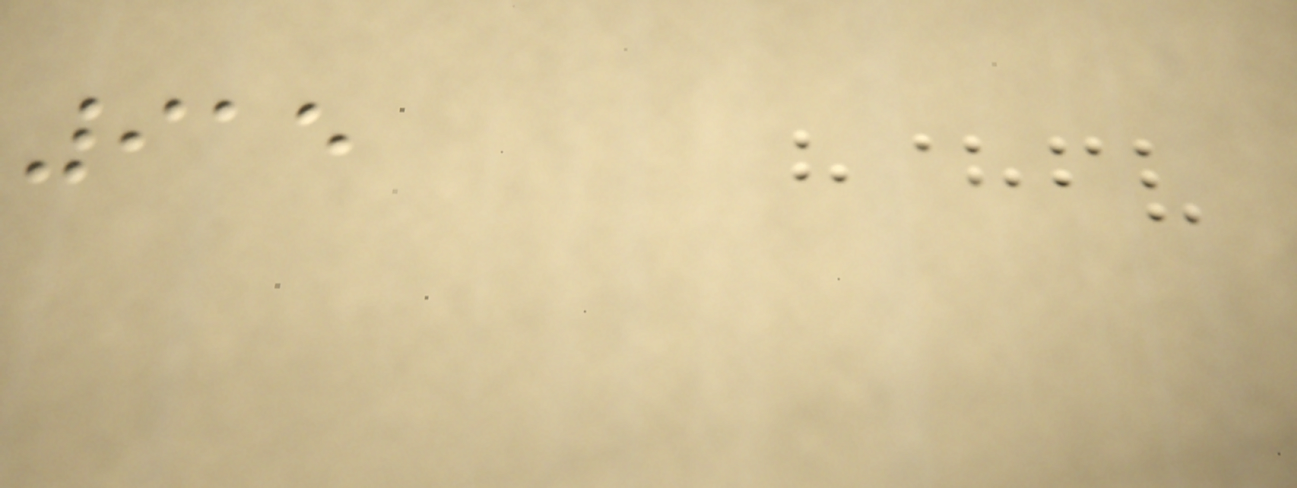915
